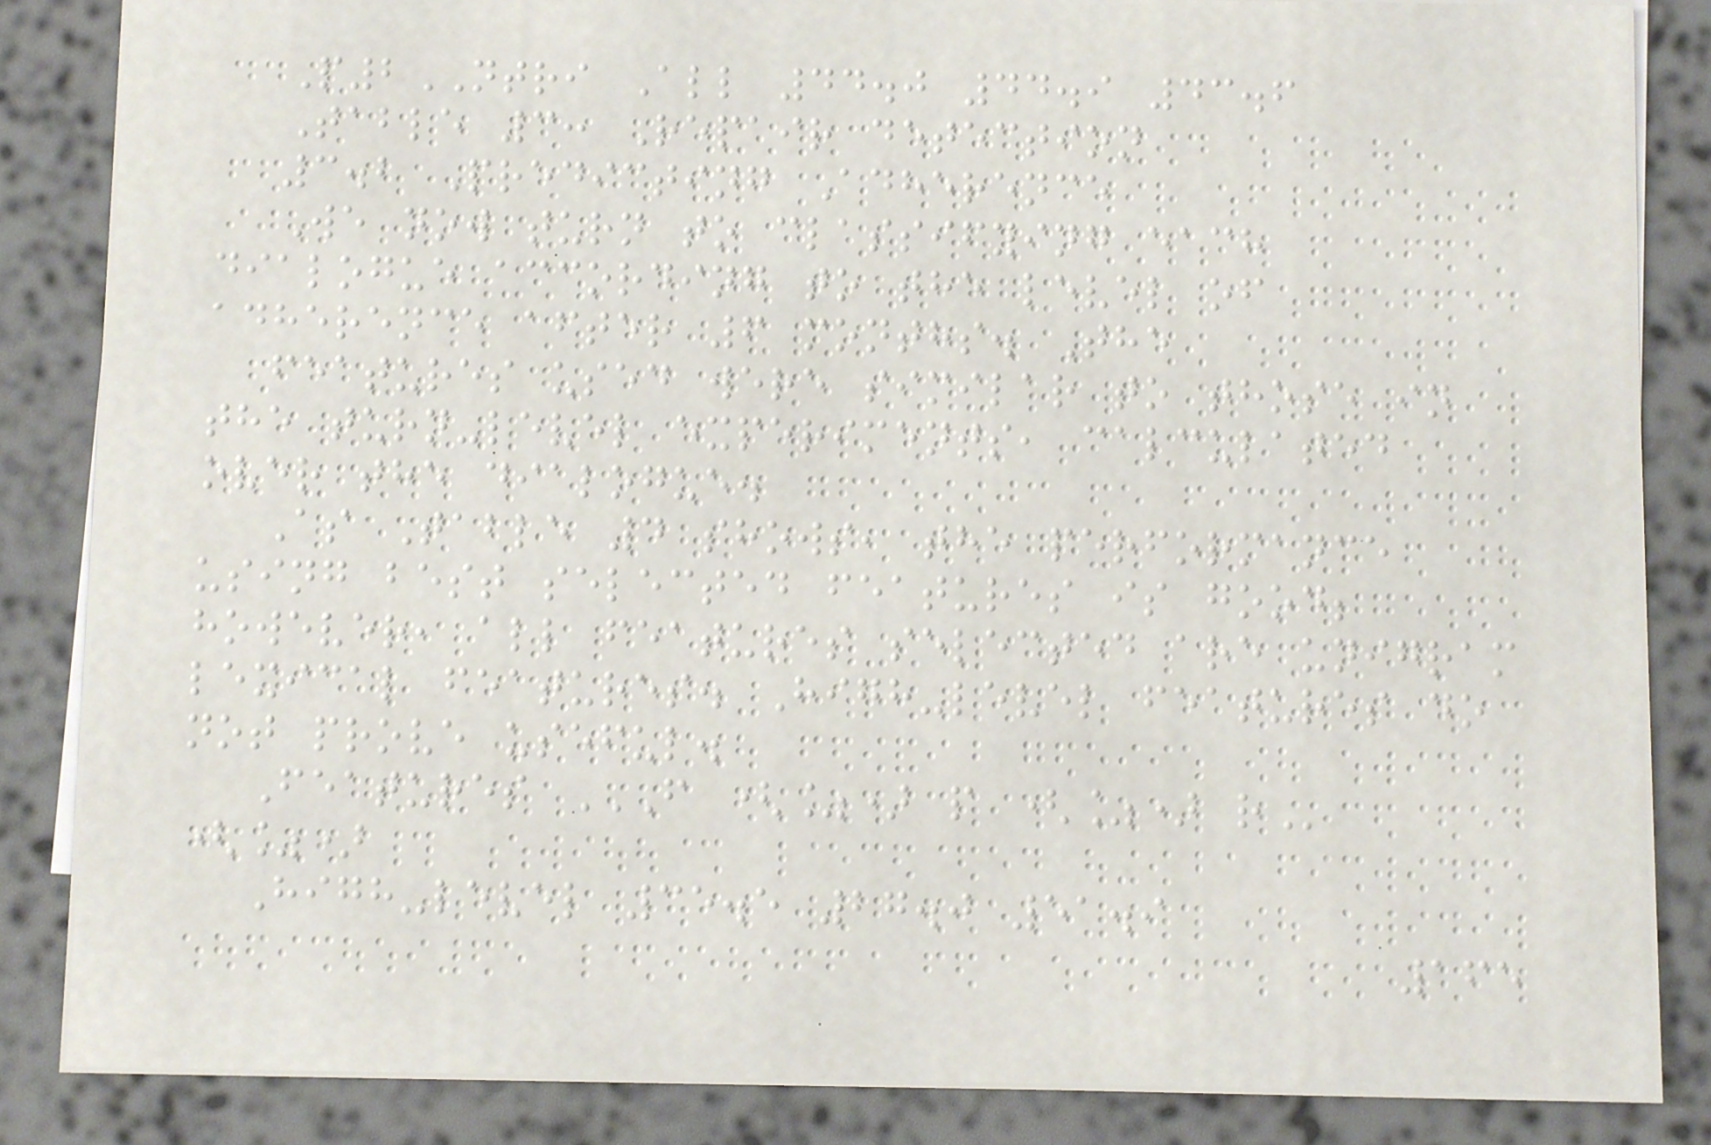P2NTRI All 44.0 44.9 43.6
Table 3: Repair detection
3.2 Predicting Adherence
We now turn to classifying each
dialogue according to the level of
adherence after 6 months. The
features used were similar to those in
the turn-level experiments, calculated
over the dialogue.
As Table 4 shows, the performance
using best selected features is good;
however, all features selected are unigram
lexical features. High-level features do
not prove useful.
Features F (%) P (%) R
(%)
High-level 35.5 27.0 51.9
165
